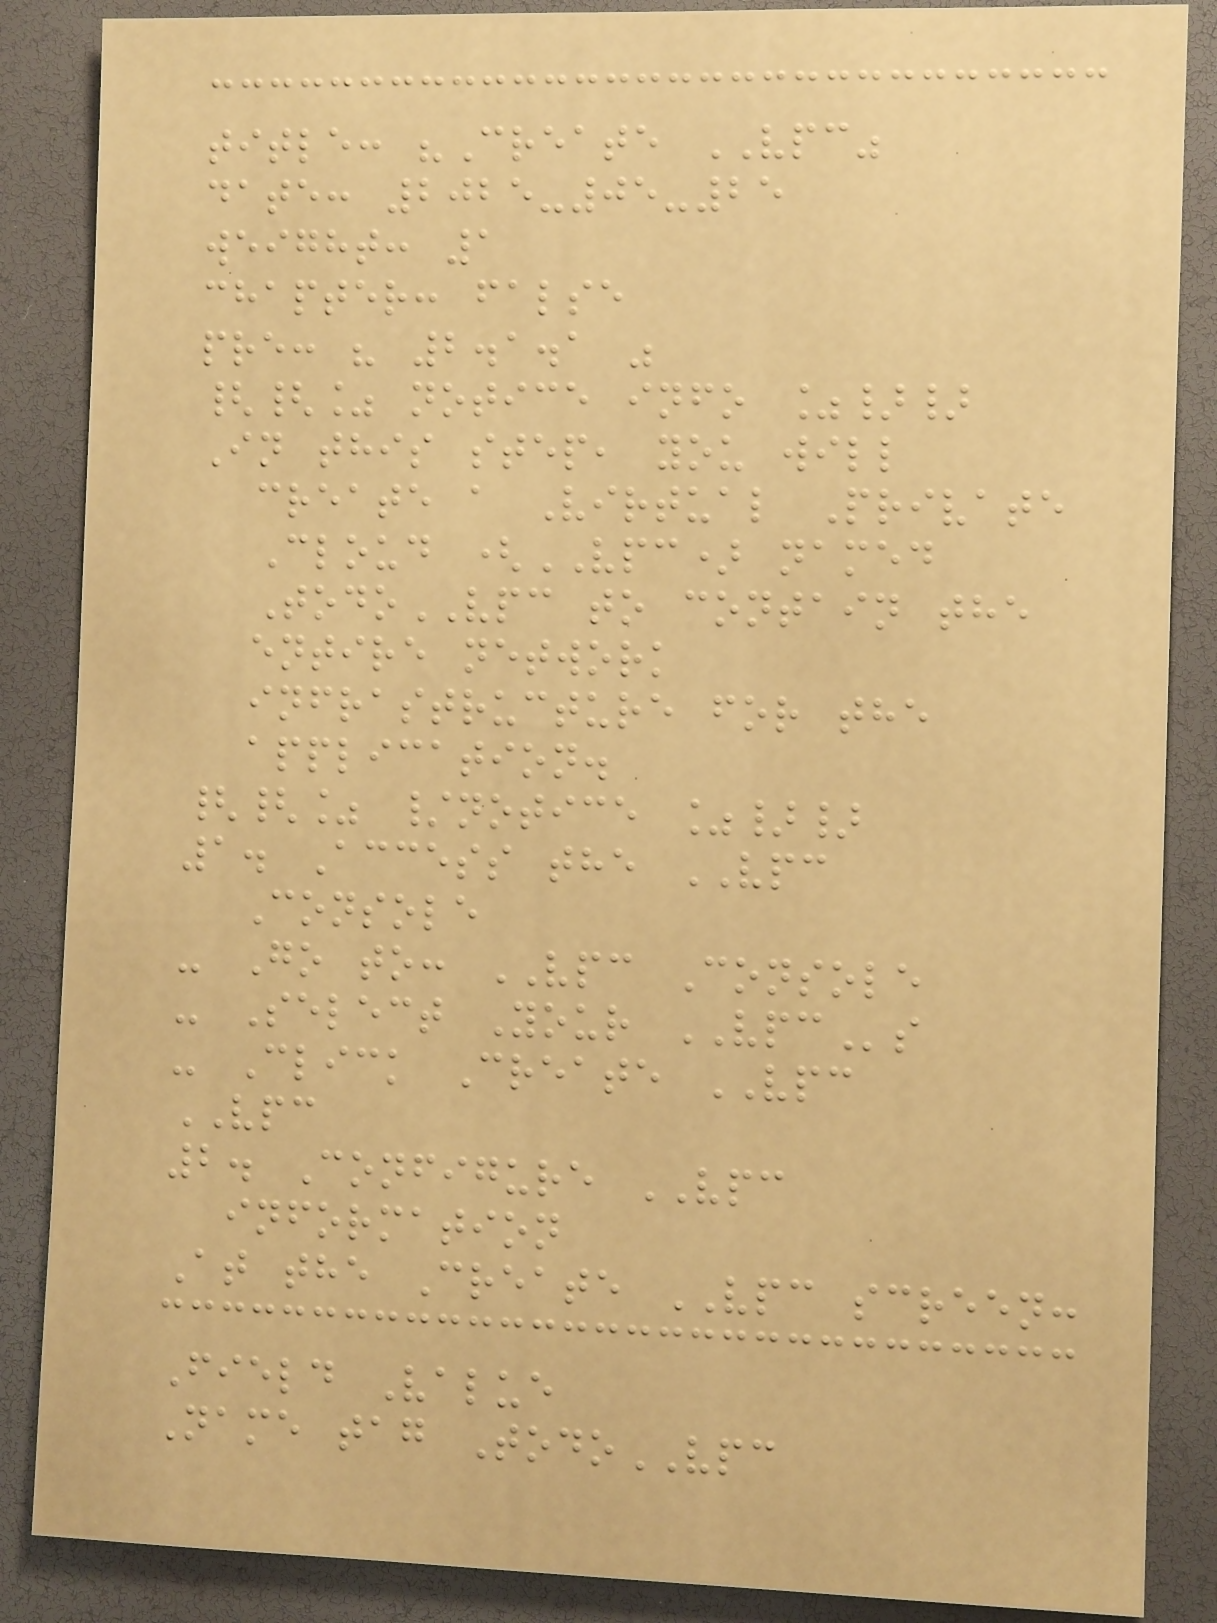title: "Create VPC"
date: 2025-05-25
weight: 1
chapter: false
pre: " 2.1.1 "
{{% notice info %}}
In this step, you will
create a Virtual Private
Cloud (VPC) named
TodoVPC to contain the
entire network
infrastructure for the
application.
{{% /notice %}}
1. Access the VPC
Console
- Go to: VPC Console
- Select Your VPCs
- Click Create VPC
VPC
2. Configure VPC
information
At the Create VPC screen:
Field Value
Name tag TodoVPC
